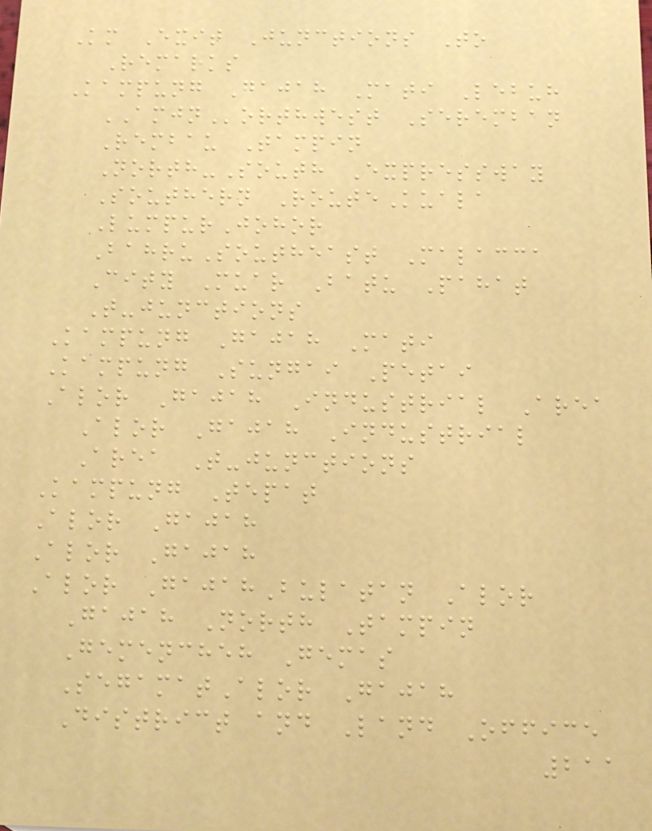Km Exit Junctions To
Remarks
Kampung Gajah Mati Lebuh
AMJNorthwest Seremban
Rembau Tampin
North-South Expressway
Southern RouteKuala
LumpurJohor
BahruSoutheast Malacca
City Muar Batu Pahat
T-junctions
Kampung Gajah Mati
Kampung Sungai Petai
Alor Gajah Industrial Area
Alor Gajah Industrial
Area T-junctions
Kampung Tepat
Alor Gajah
Alor Gajah
Alor GajahBulatan Alor
Gajah North Tampin
Gemencheh Gemas
SegamatAlor Gajah
District and Land Office
211
